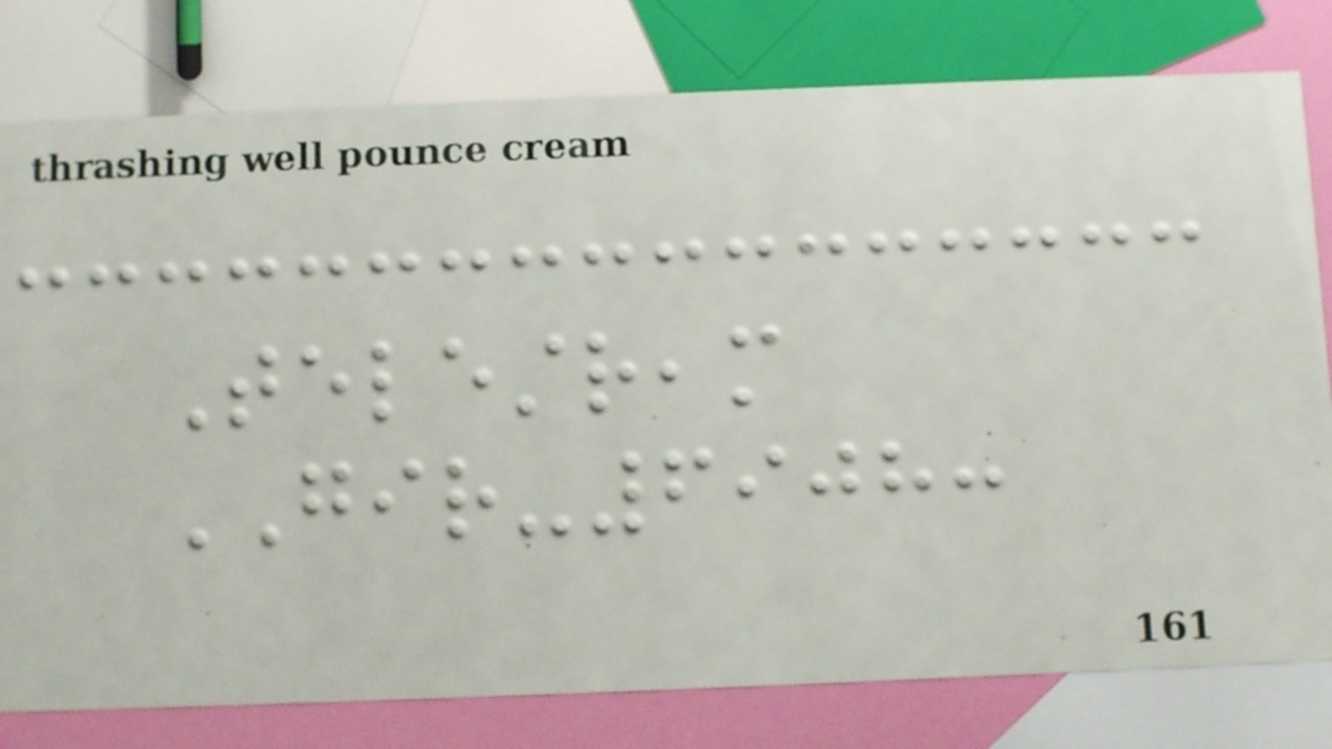Telestream
GIR-6908:
